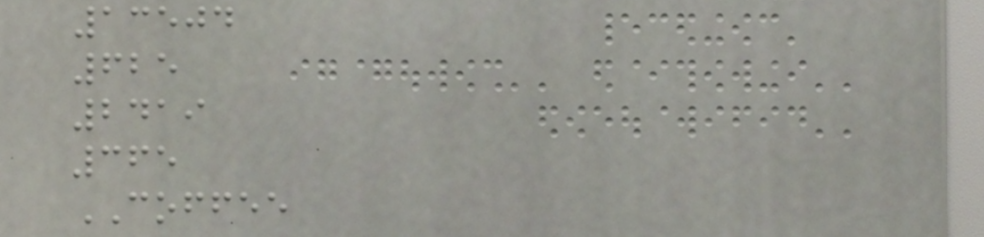13504
625
2419
365
COFFEE
